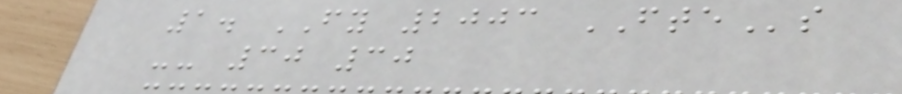1. FY 2003 FTEs
-- 30 30
